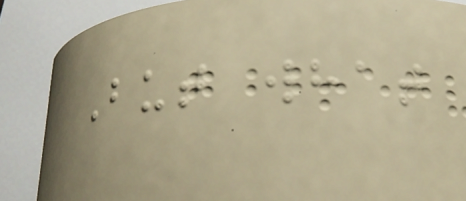But what
